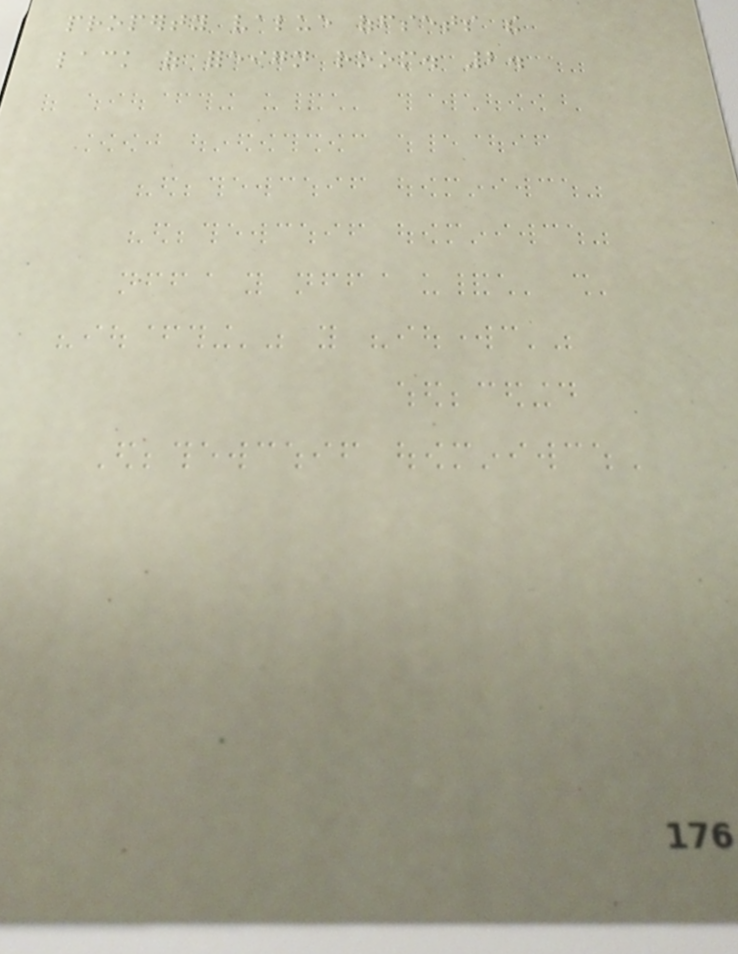property value offsets the
lack of foreign room. 2.
